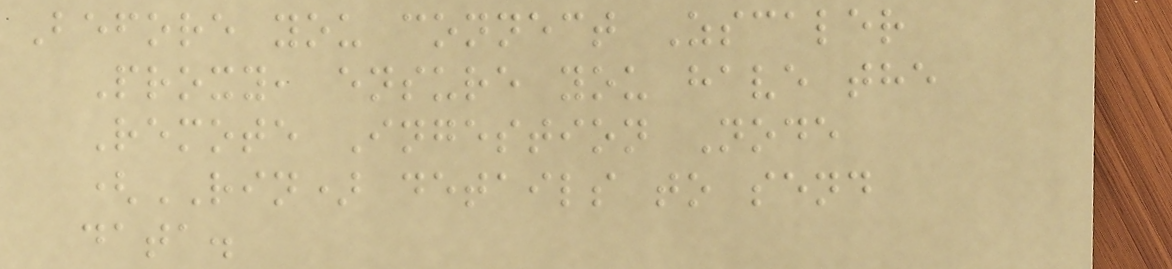Before you connect Zscaler
Proxy, ensure you have the
Remote Ingestion Node
(RIN) details to send
data.
